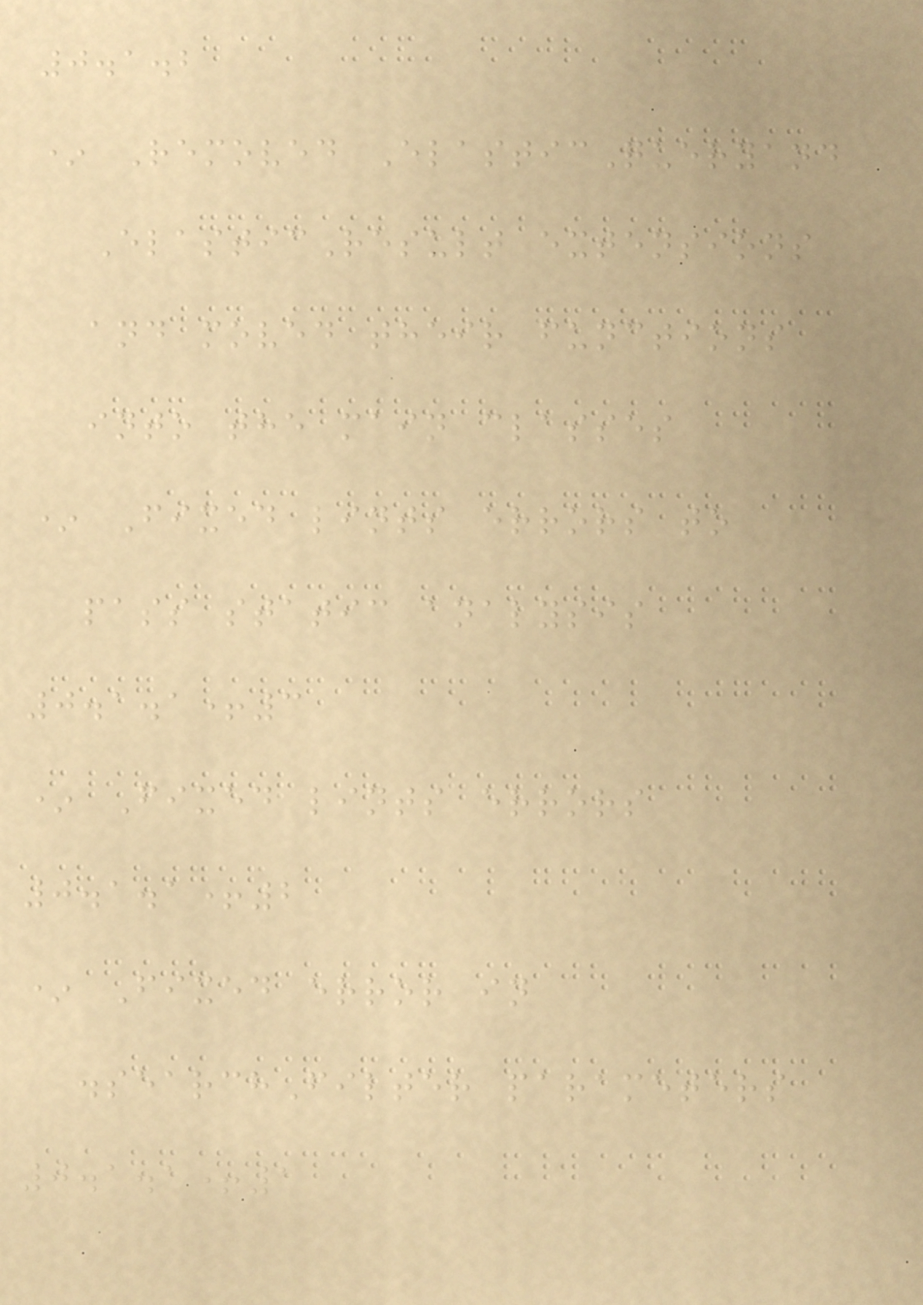0.1.2
* Removed ElasticQueryand
ElasticResult extensions
and moved their functions
into the main classes
* Fixed lints errors to
pass static analysis
0.1.1+3
* Fixed lints errors
0.1.1+2
* Fixed error in
.searchFilter parameters
0.1.1+1
